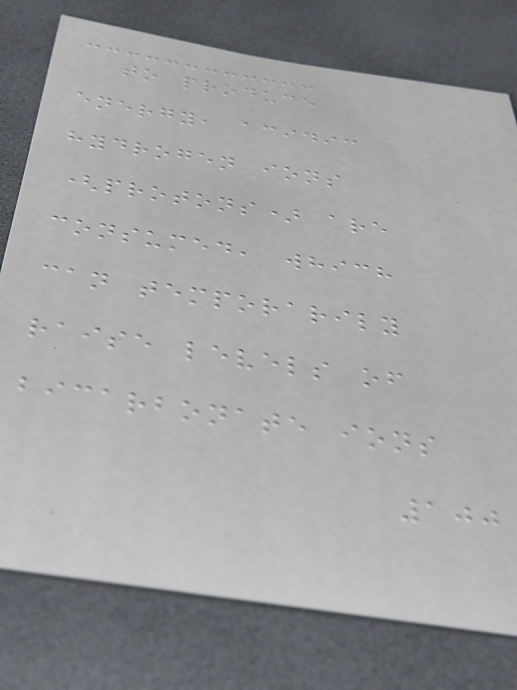to produce
energy, acidic
hydrogen ions
(protons) are
consumed, which
can temporarily
raise levels of
bicarbonate ions
100
